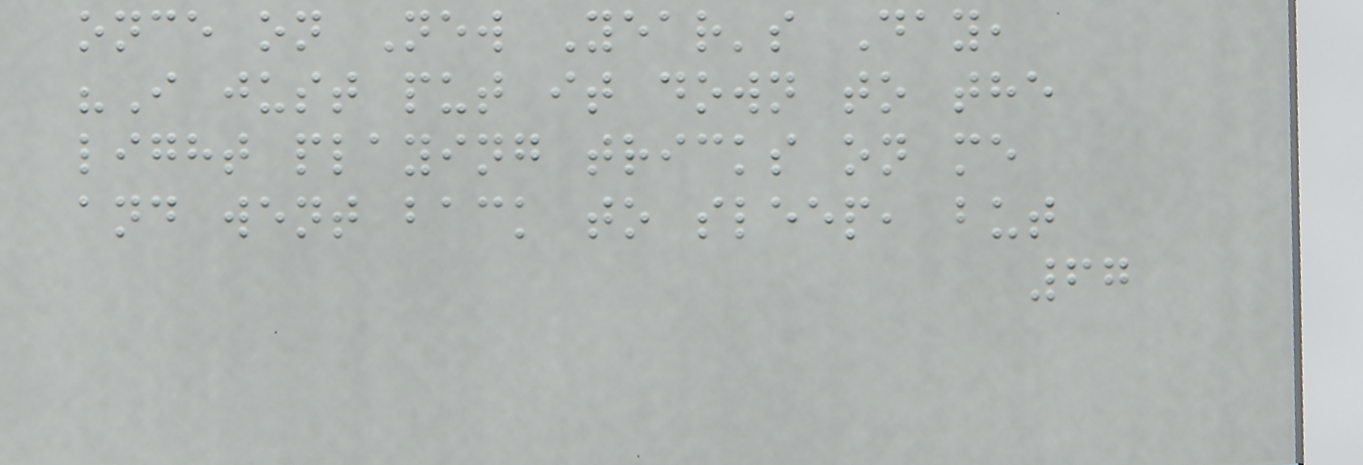once on New Year's Day,
"I just put it down to the
light playing tricks on me
and went back to sleep, but
67
